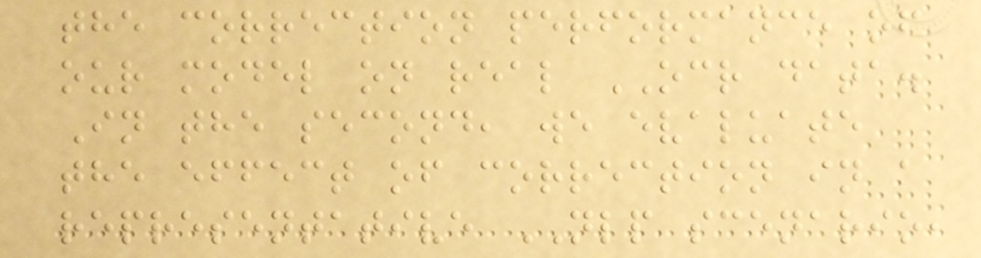the correction performance of
our model on real OCR data.
In the second, we evaluate
the effect of correction in a
representative NLP scenario,
